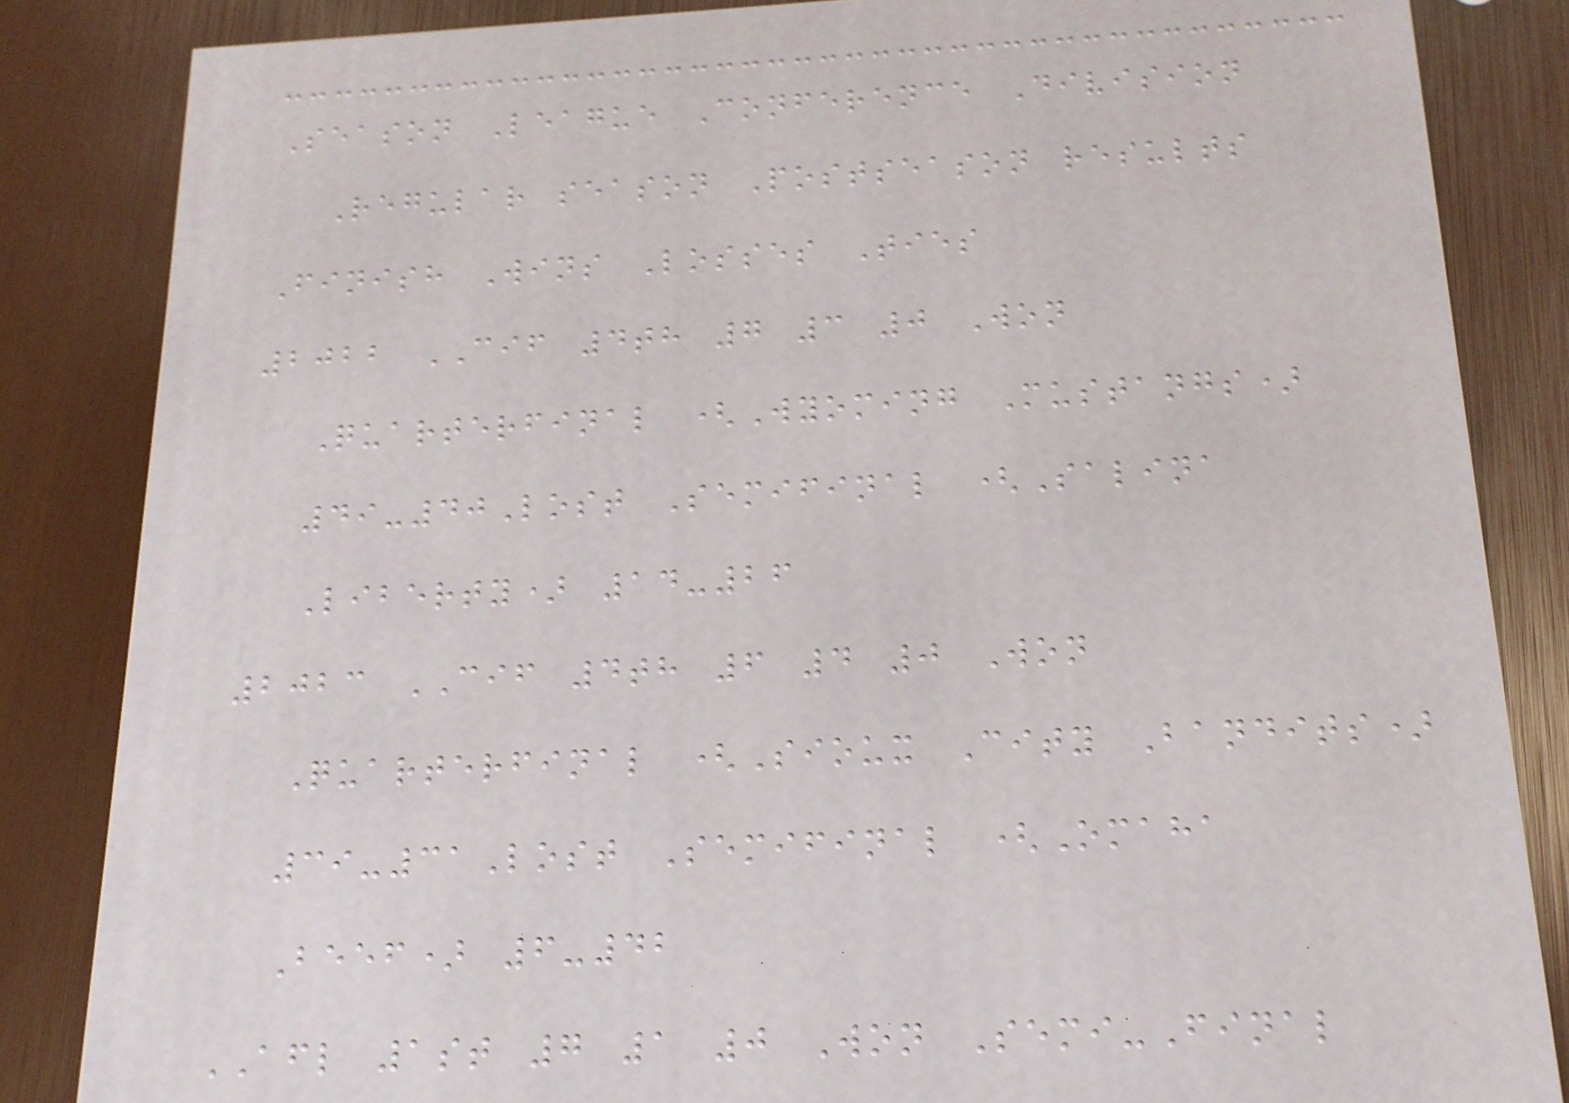Season League Conference Division
Regular season Postseason results
Finish Wins Losses Ties
2022 CIF 4th 7 3 0 Won
Quarterfinal (Wyoming Mustangs)
49-40Lost Semifinal (Salina
Liberty) 14-26
2023 CIF 4th 6 4 0 Won
Quarterfinal (Sioux City Bandits)
39-31Lost Semifinal (Omaha
Beef) 6-42
AFL 1st 7 1 0 Won Semi-Final
